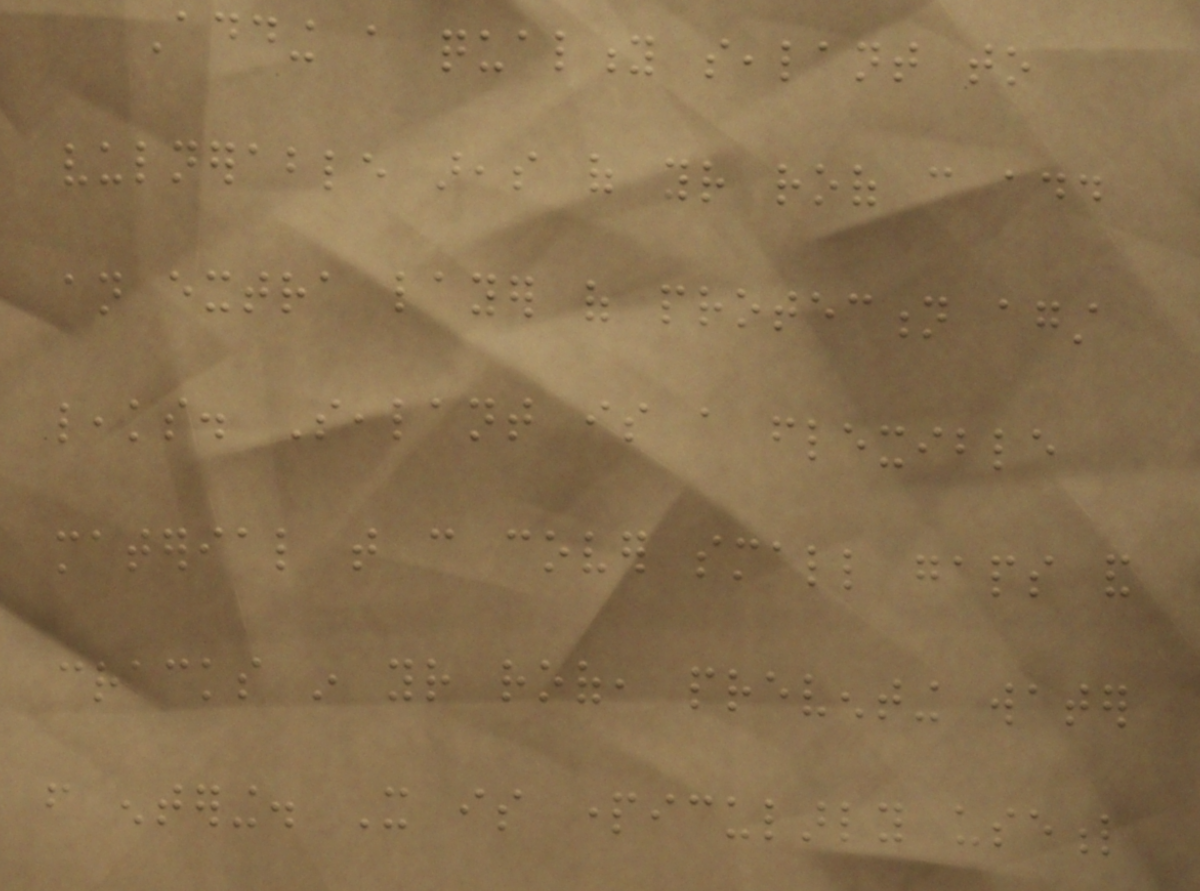Adding a quality sealant to
vulnerable areas of your roof can add
an extra layer of protection against
leaks. Sealant is a flexible
material that can cover small gaps and
cracks in your roof, preventing water
from entering. It is particularly useful
